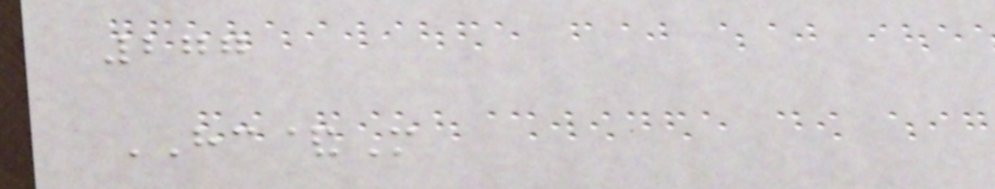277
HC&M
